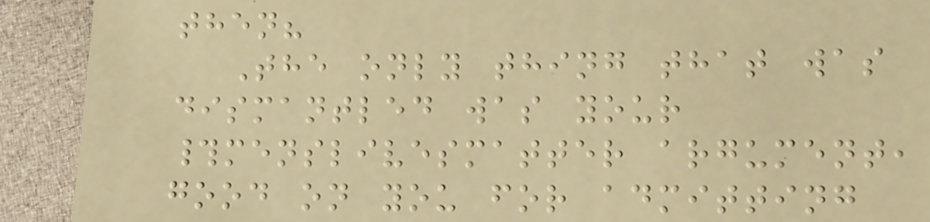then?
The only thing that was
dismantled was your
#menslivesmatter argument,
good on you for admitting
